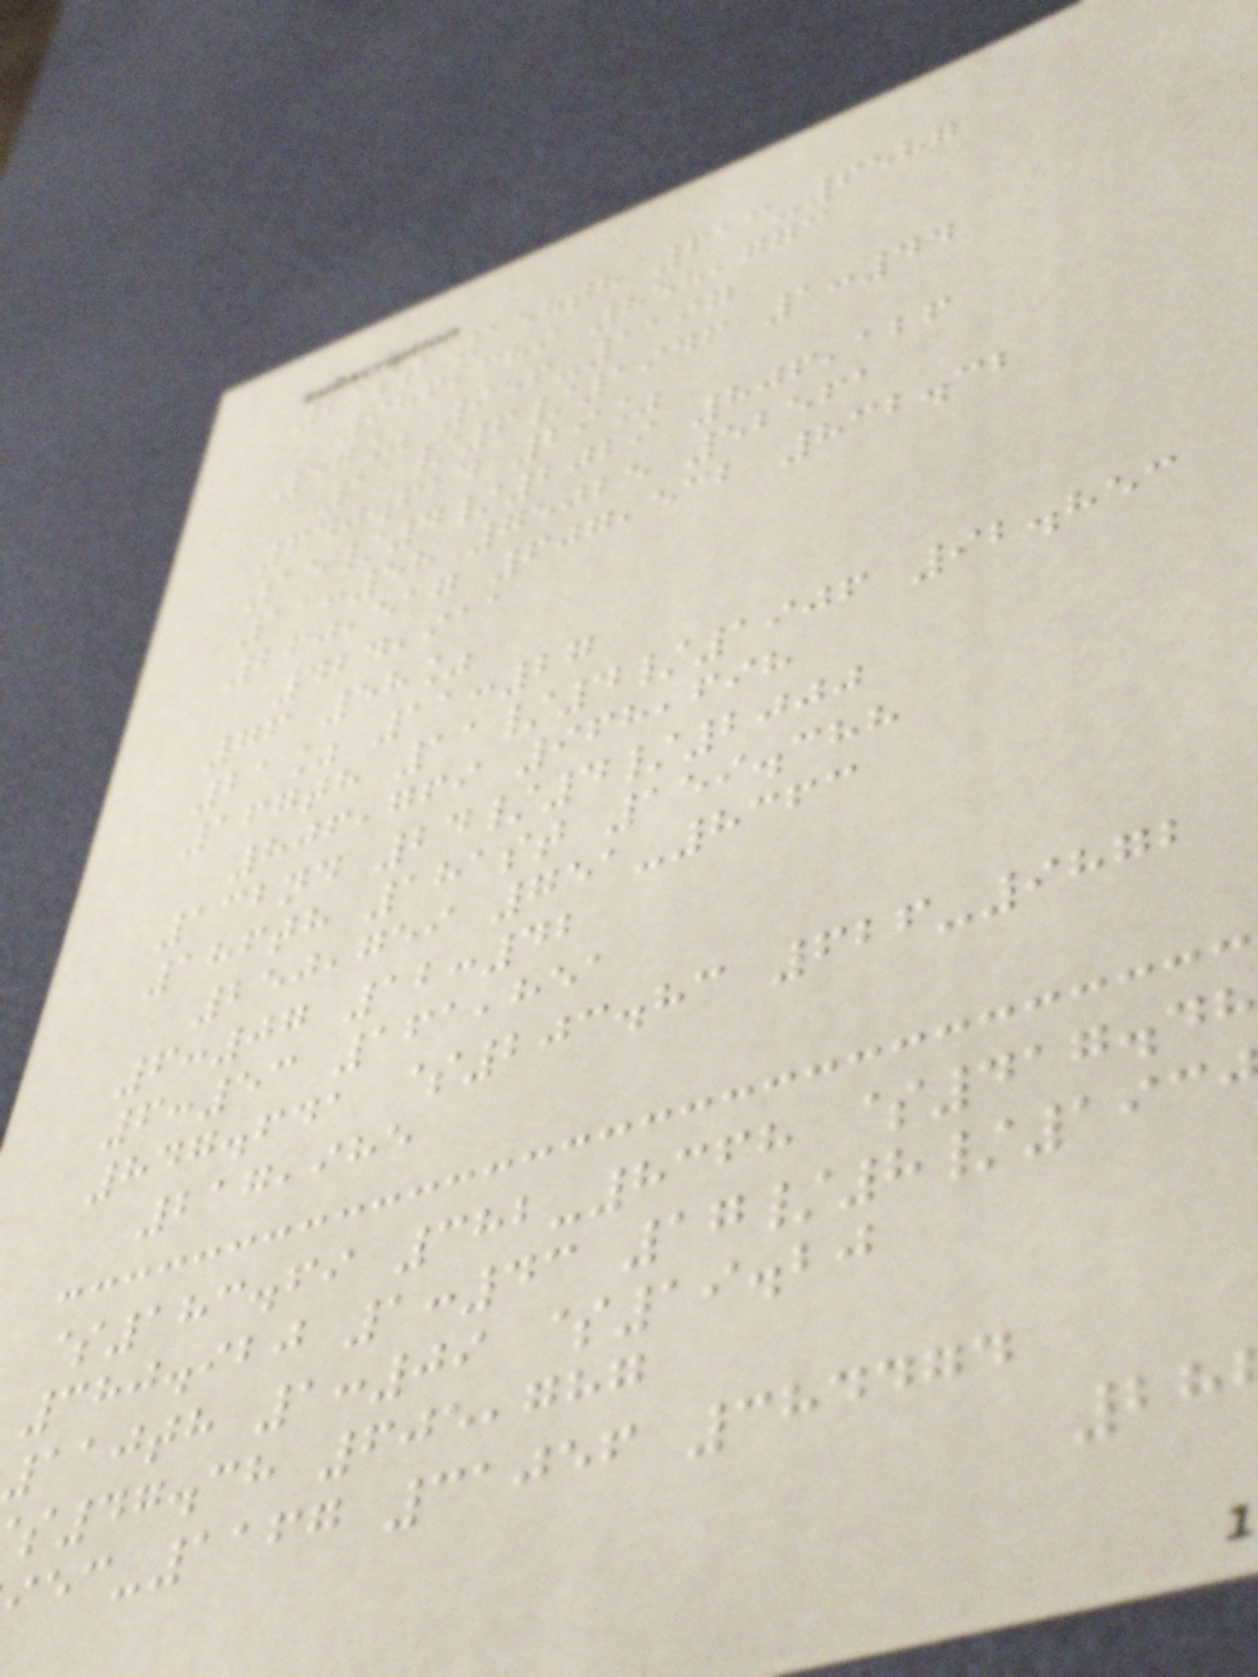21st 158th 613-6587
986,389 858,773
57% 956-1197
11/6/1946 1:44
640.614 29%
15/4/2029 806,126
11:58 75025 52561
260,517 607,532 832.32
424,911
76 58%
21% 11:27
167th 11/4/1906 92.853
806,769 968,698
132nd 24/4/2000
186th 181st 159.388
250,759 751-8363
6:07 12:42
6:53 161,851
847.641 $203.83 626-9872
217,985
$183.69 382-8368 $417.48
380.920 1:43 17/8/193
110th 1:09 $19.20
47.38 605,787
-1167 31056 384474
